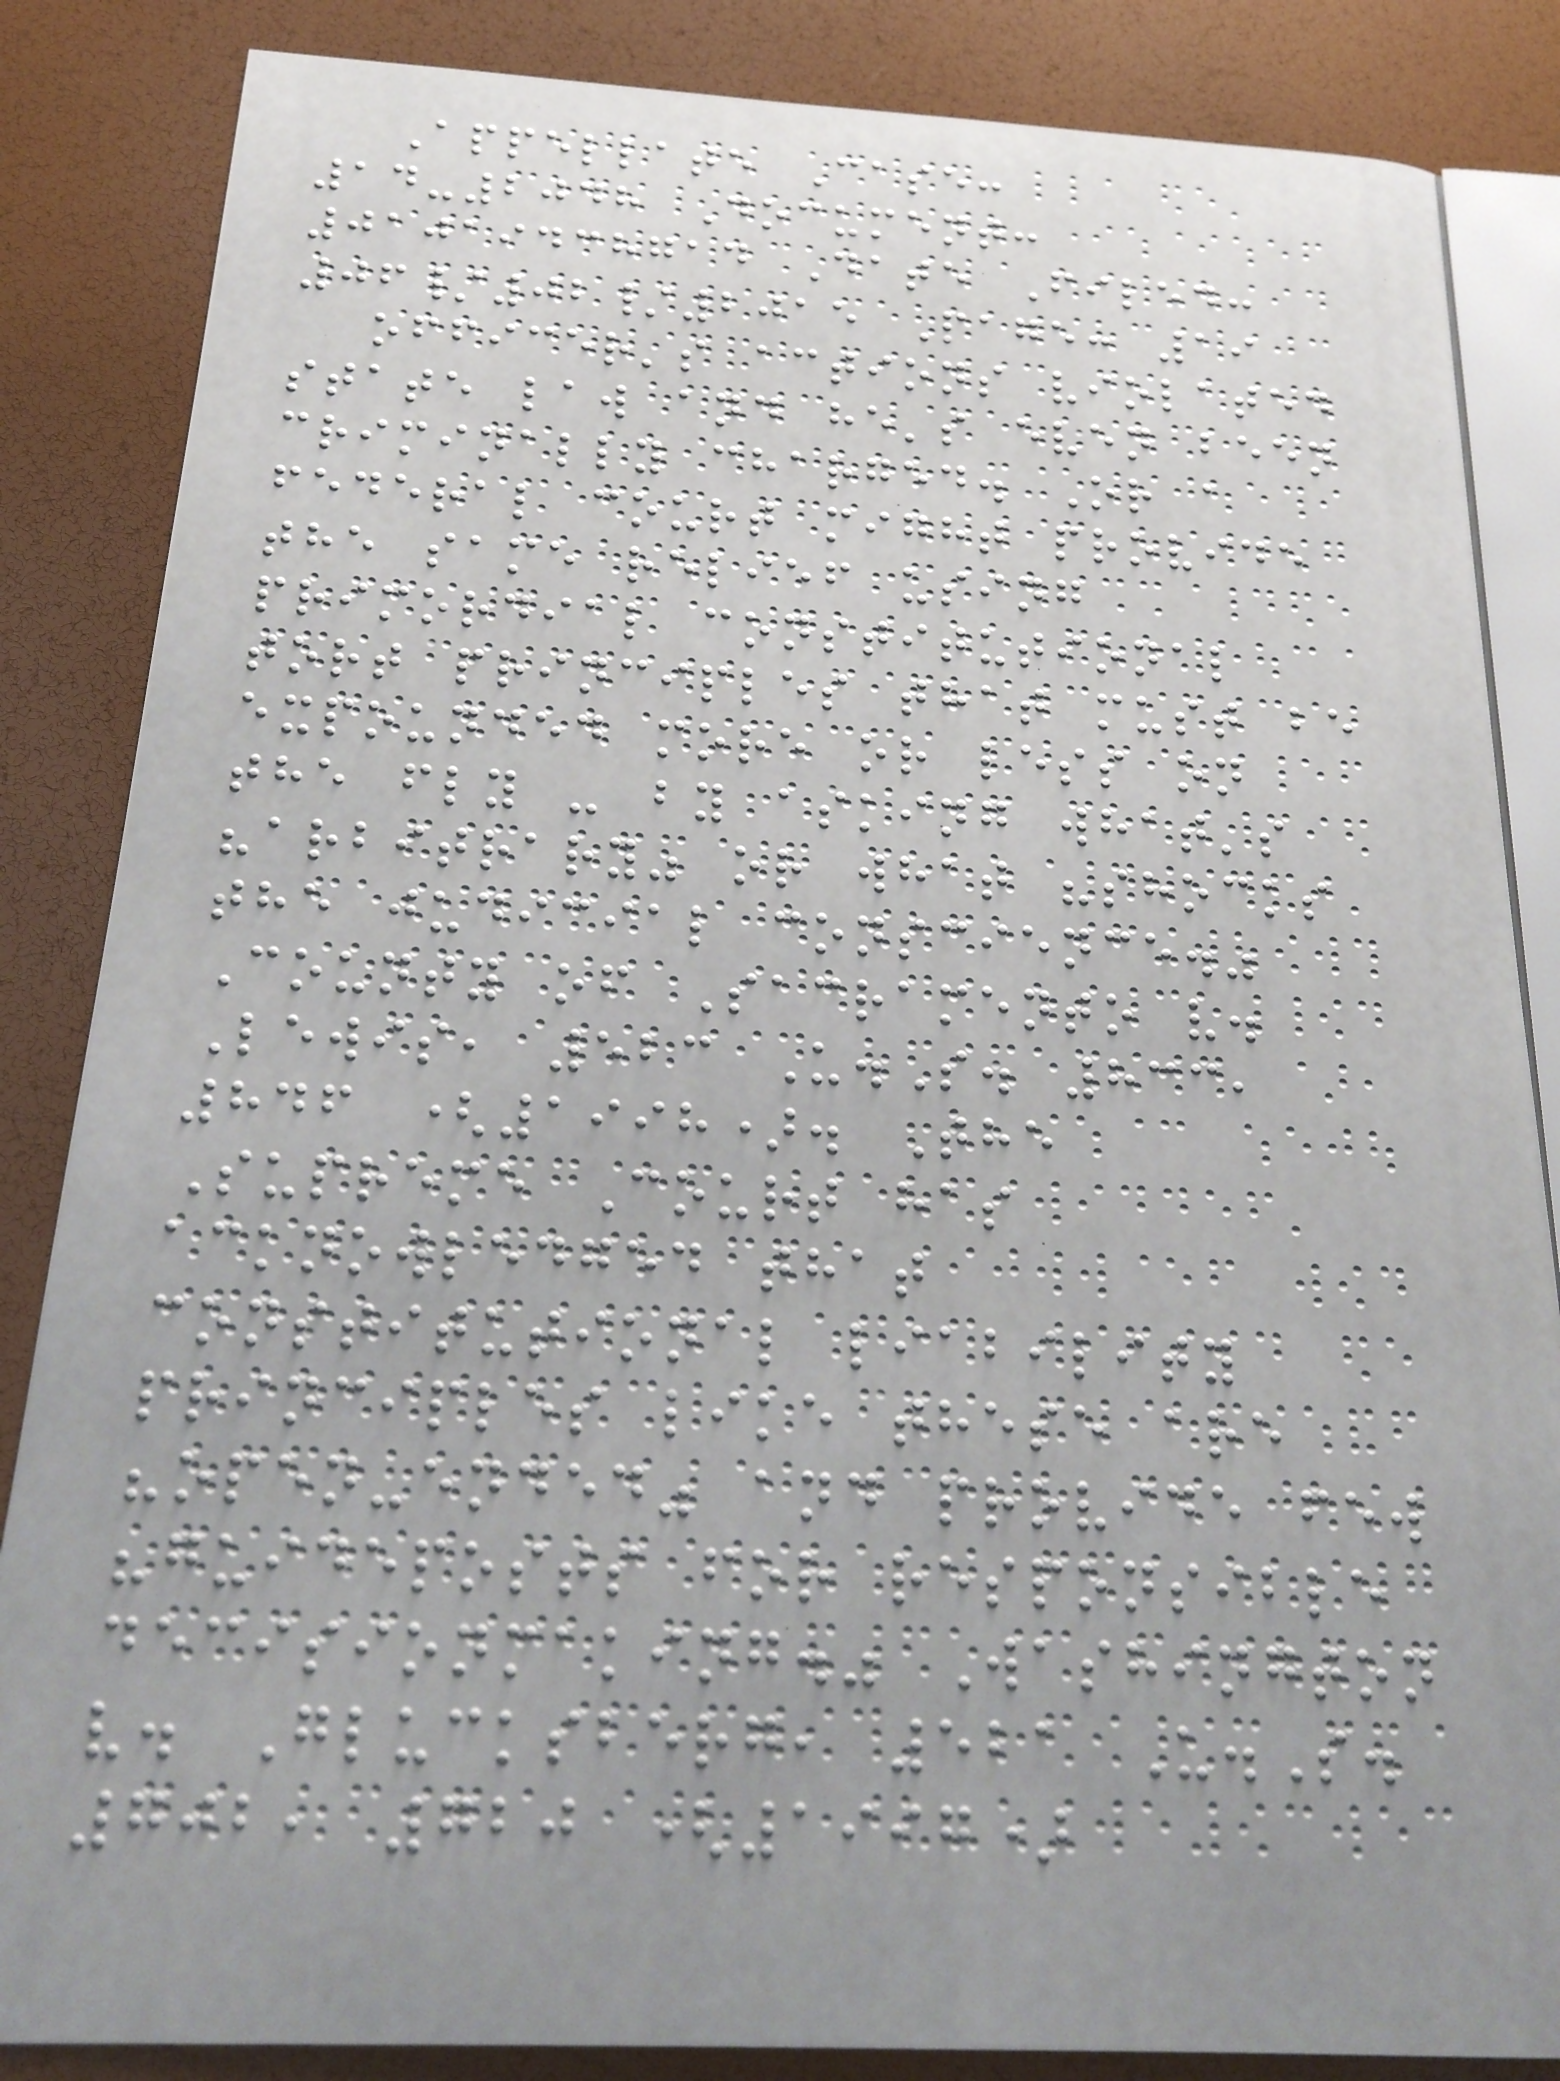Appellate Case:
14-2048 Document:
01019438714 Date Filed:
06/02/2015 Page: 19
officer's actions violated
state law and he's even been
criminally charged. Or a
federal court might provide
the same relief using
primordial constitutional
tort principles that must be
expounded more or less on
the fly - by asking what's
"arbitrary" or what "shocks
the judicial conscience."
County of Sacramento v.
Lewis, 523 U.S. 833,
846 (1998). The
Supreme Court has
acknowledged that
constitutional liability
principles like these are
"open-ended" and provide few
"guideposts for responsible
decisionmaking." Washington
v. Glucksberg, 521 U.S.
702, 720 (1997)
